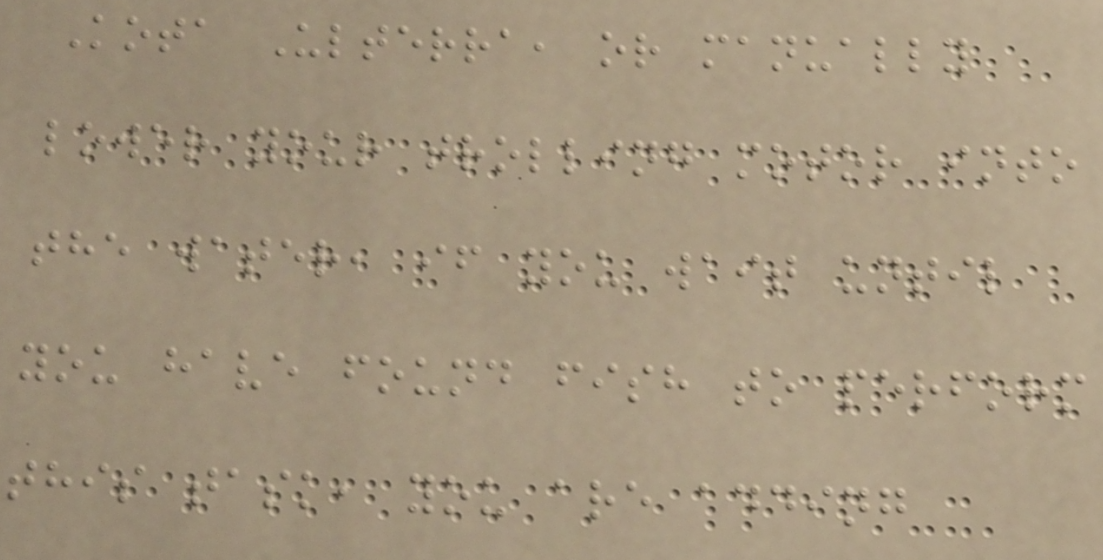Kota Ulterra, or manually
lower your trolling motor into
the water, if you wait until
you have found fish to perform
this task, you are adding
